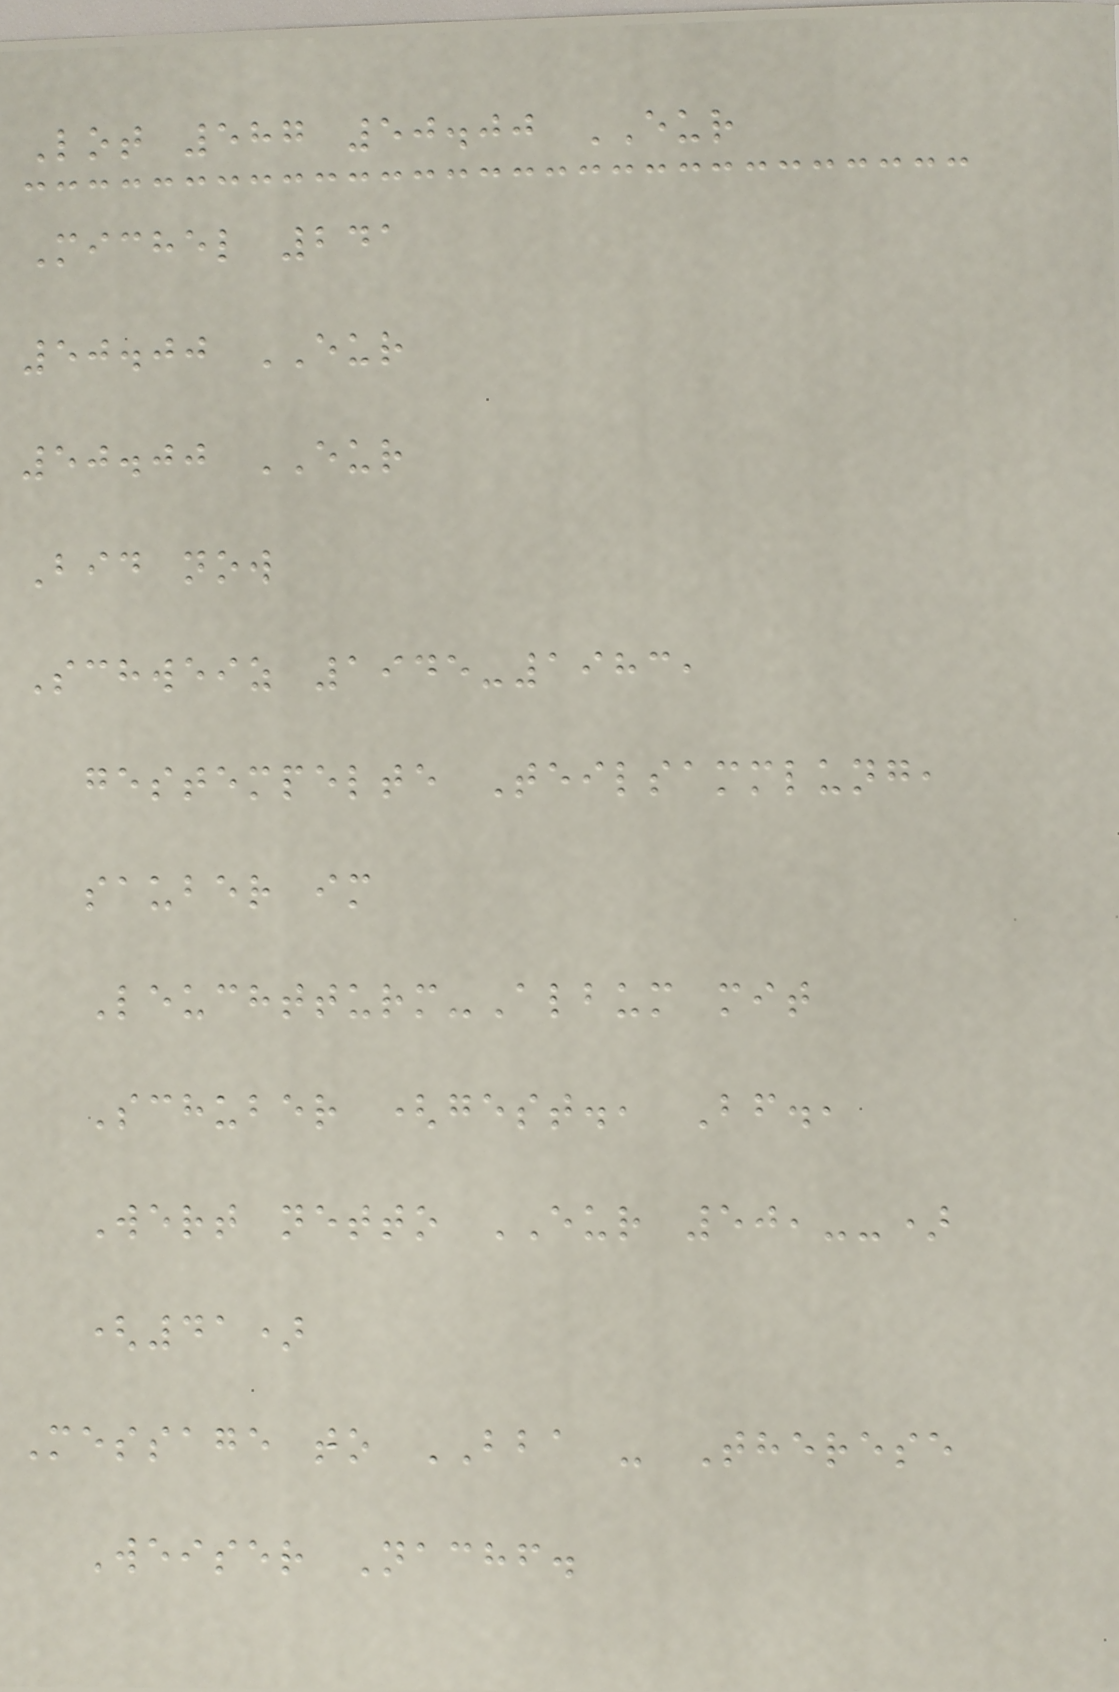Lot 587 50.00 EUR
Michel 241
50.00 EUR
50.00 EUR
Bid now
Schweiz 1945-1983,
gestempelte Teilsammlung,
sauber im
Leuchtturm-Album mit
Schuber (gest., Bf.,
Wert netto EUR 50,--)
(41)
Message to BBA - Therese
Weiser Nachf.
